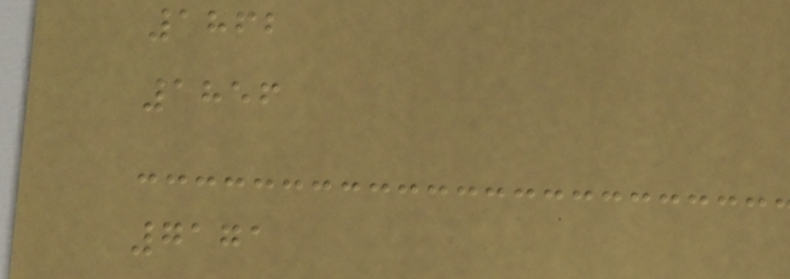1862
1856
7171
